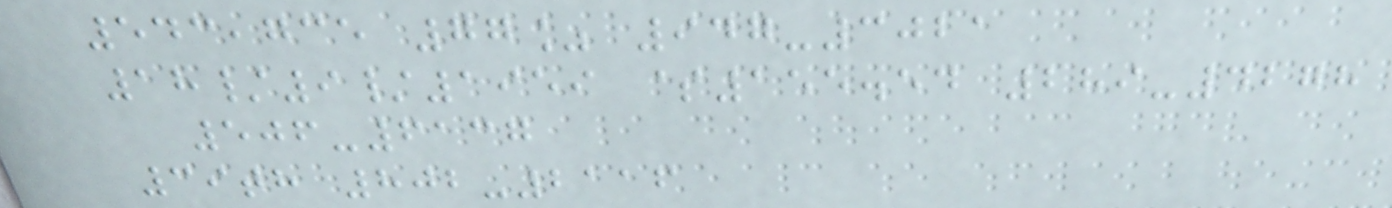543,735 77% 947-3021
18/9/1959 $155.54 289-4278
506-6137
39th 802-2116
